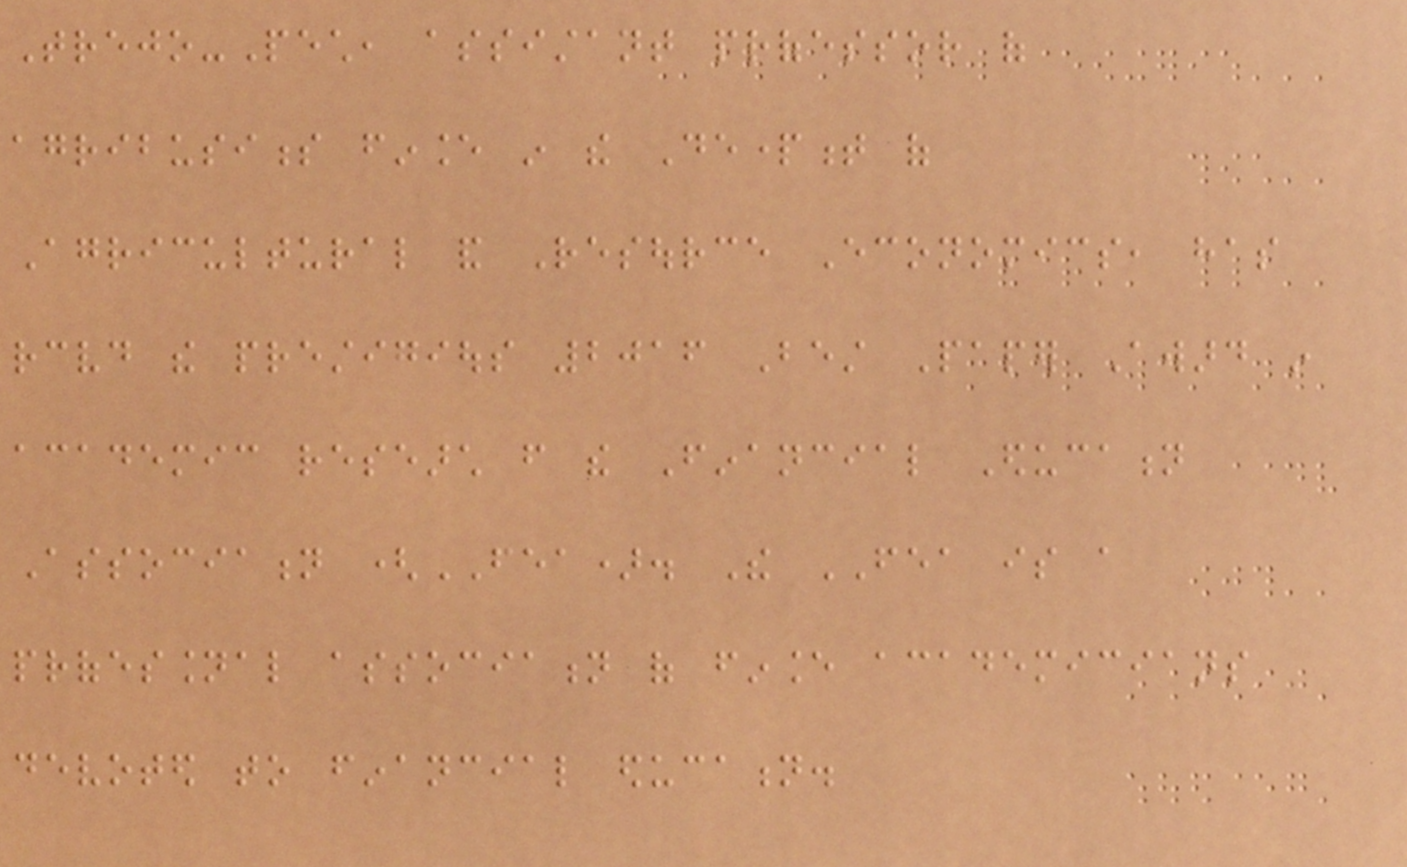Trejo-Pech, assistant professor of
agribusiness finance in the Department of
Agricultural and Resource Economics, has
received the prestigious 2016 Best Paper Award in
academic research from the Financial Education
Association (FEA). The FEA is a
professional association of finance academicians
devoted to financial education.
